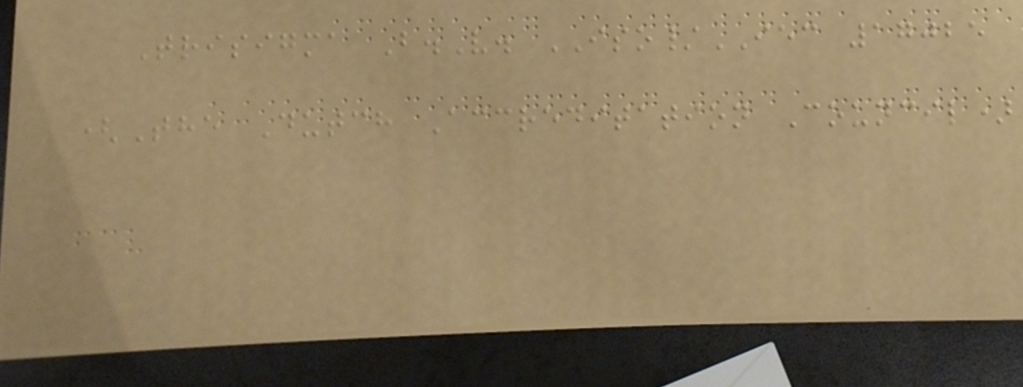Trisigma B.V. ISO/IEC 17025
(The Dutch Accreditation Council)
